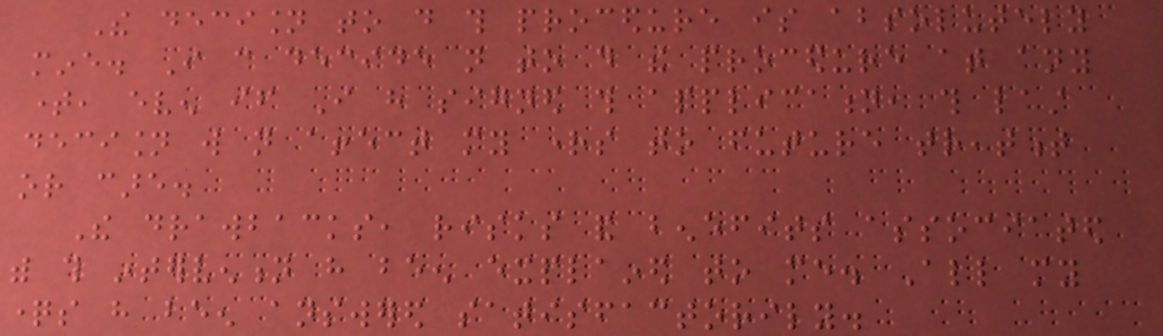The decision to do this procedure is absolutely
mine. I can decide not to do the procedure at any
time, even if I have signed this application, this last
decision will not affect my rights to future treatment
or care.
The drawbacks, risks and benefits associated
with this intervention have been explained to me. All my
questions have been answered satisfactorily.
